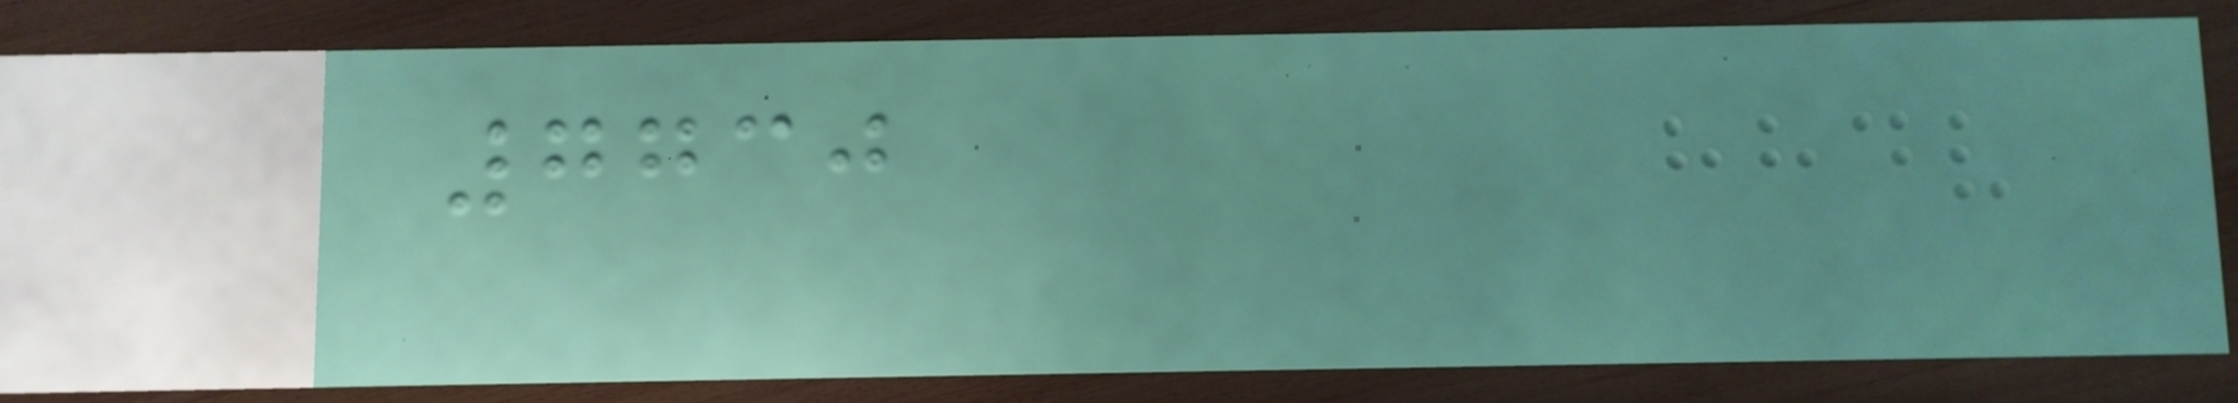7730
